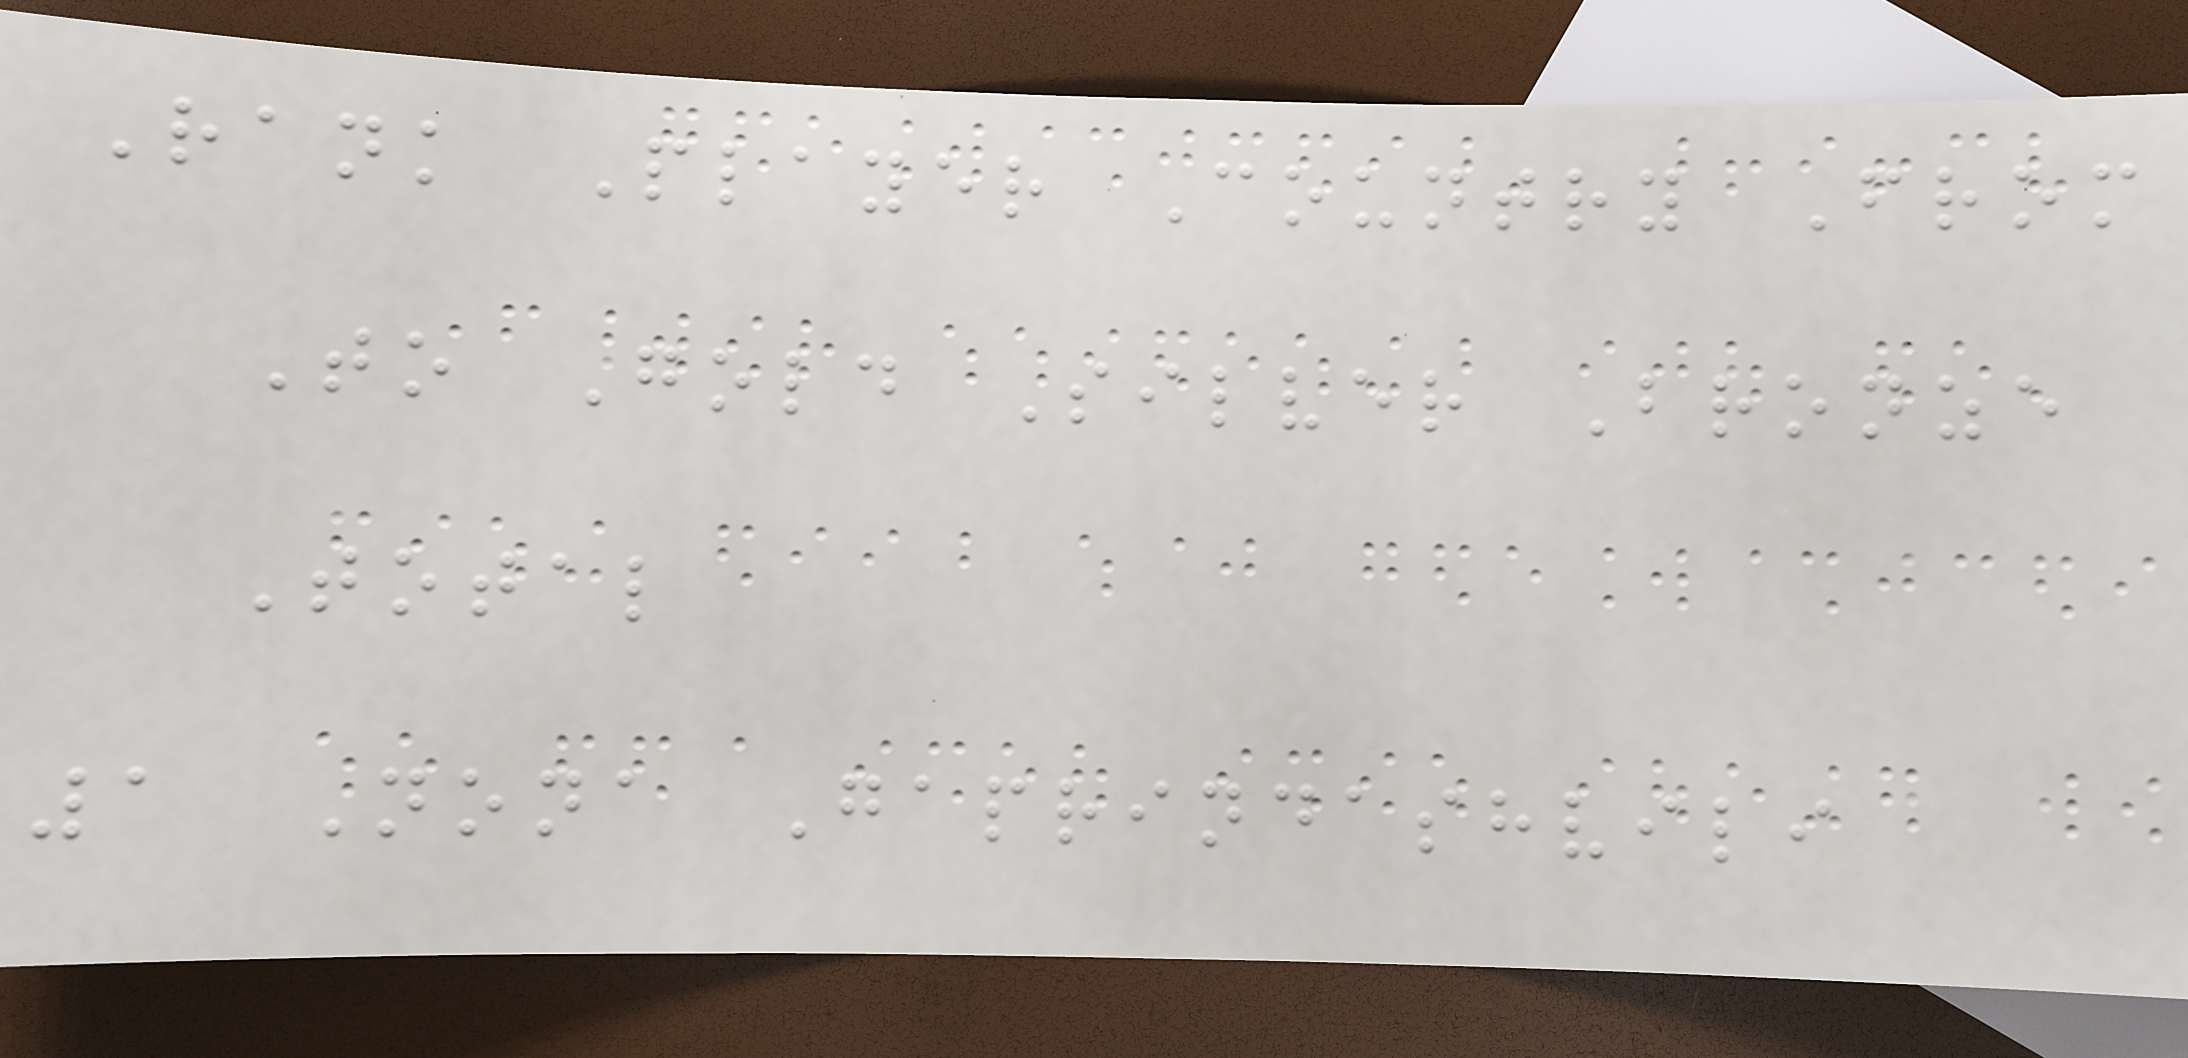Rank Player Country From
To Gold Silver Bronze
Total
1 Nona Gaprindashvili
